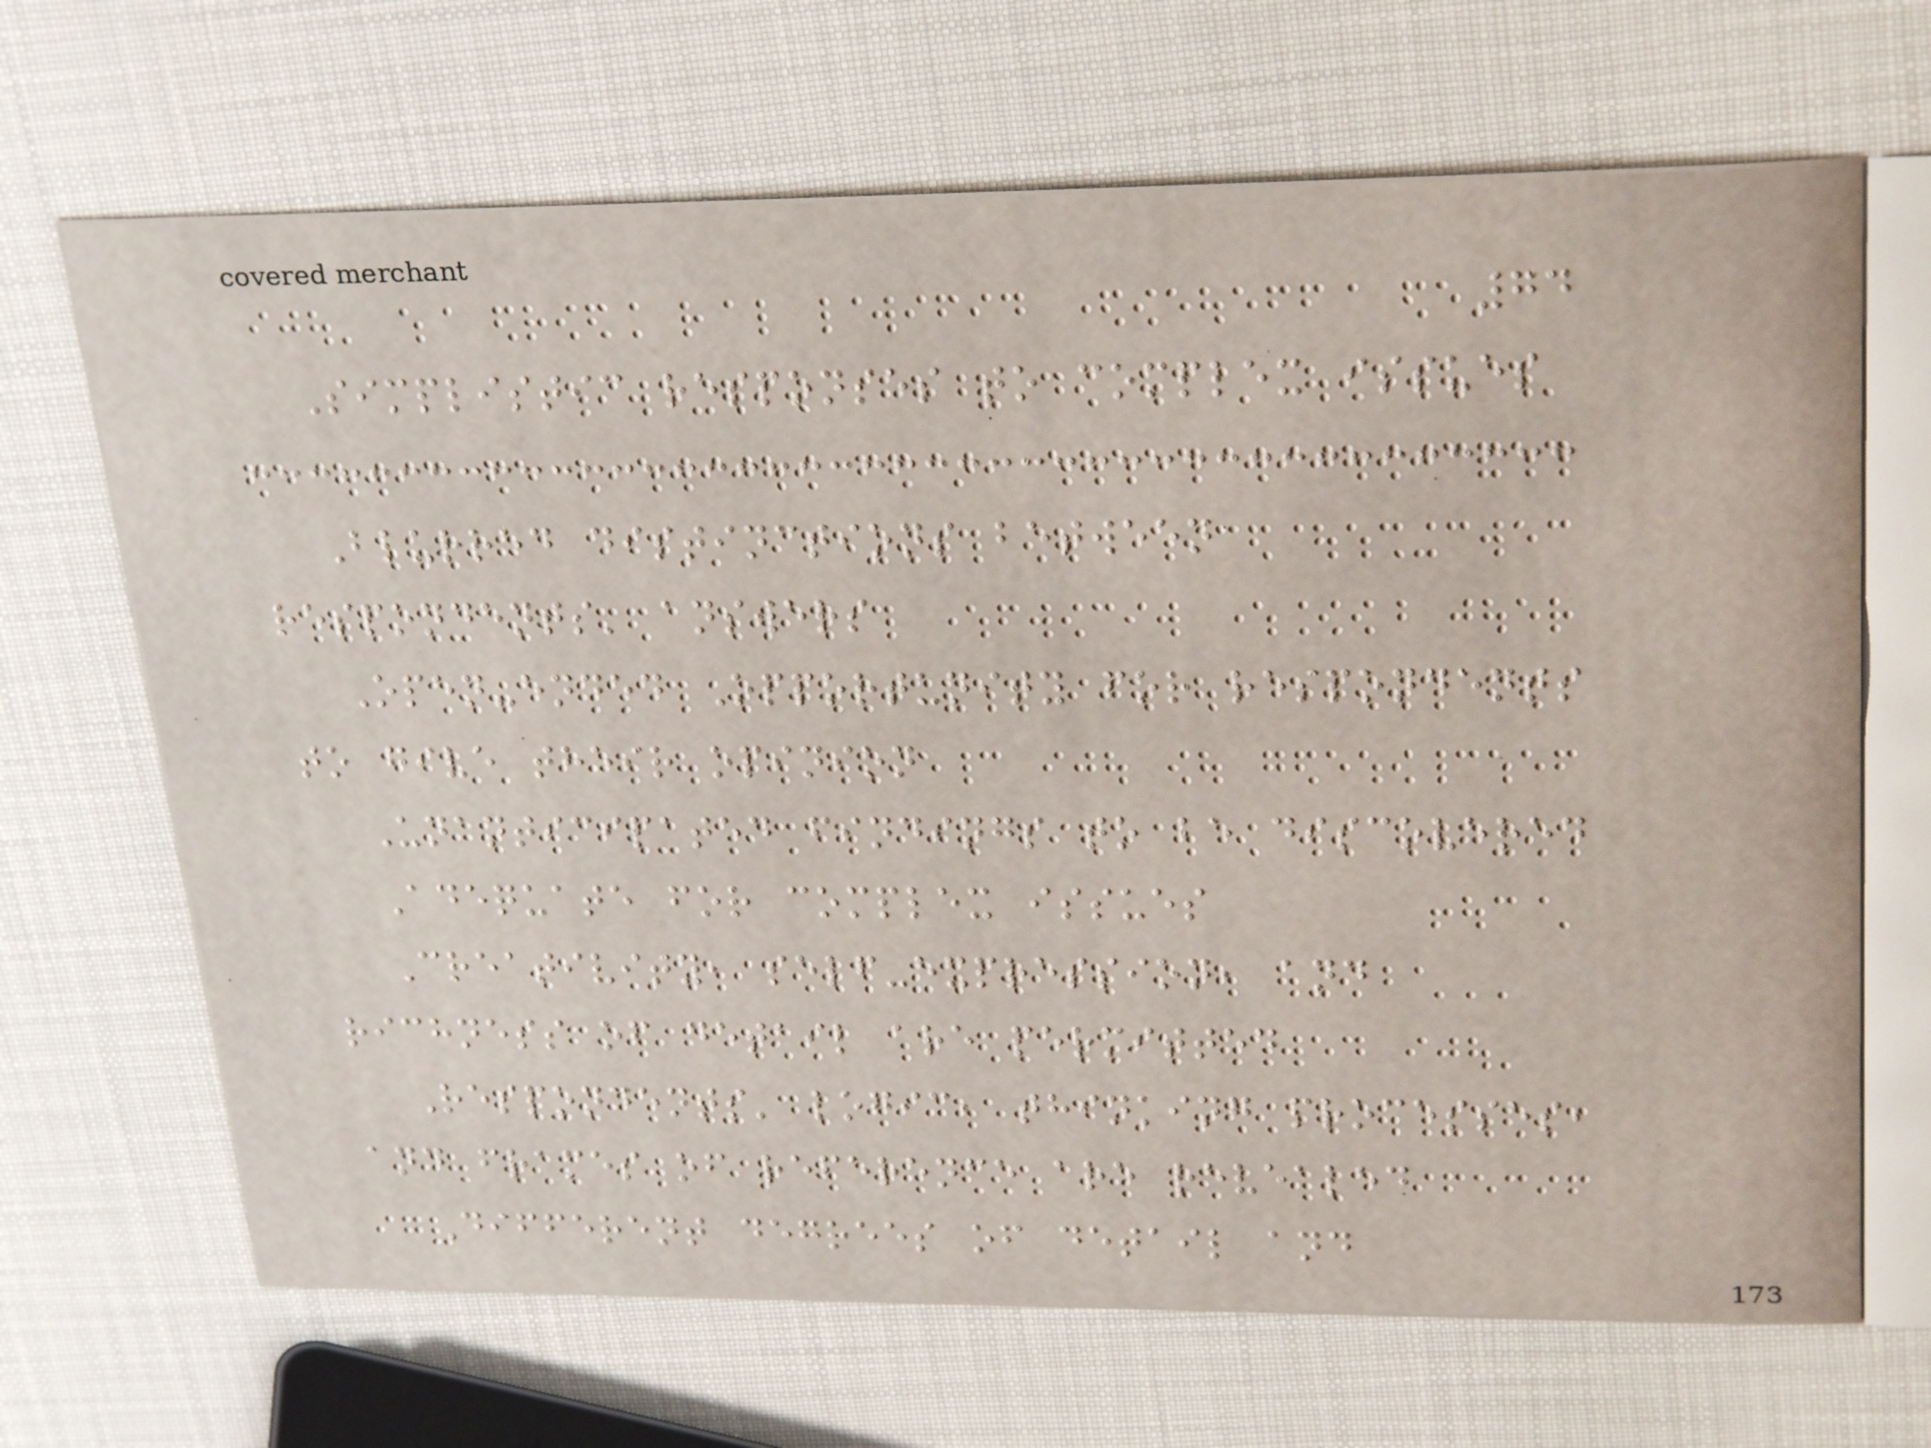74
Simplistic responses to complex issues
Blurred distinctions between
respondents' answers
Open-ended Opportunity for respondents
to give their opinion
Unanticipated findings to be discovered
Adequate for complex issues
Creativity, self-expression, and
richness of detail are permitted
Respondents' logic, thinking processes,
and frames of reference are revealed
Different degrees of detail and
